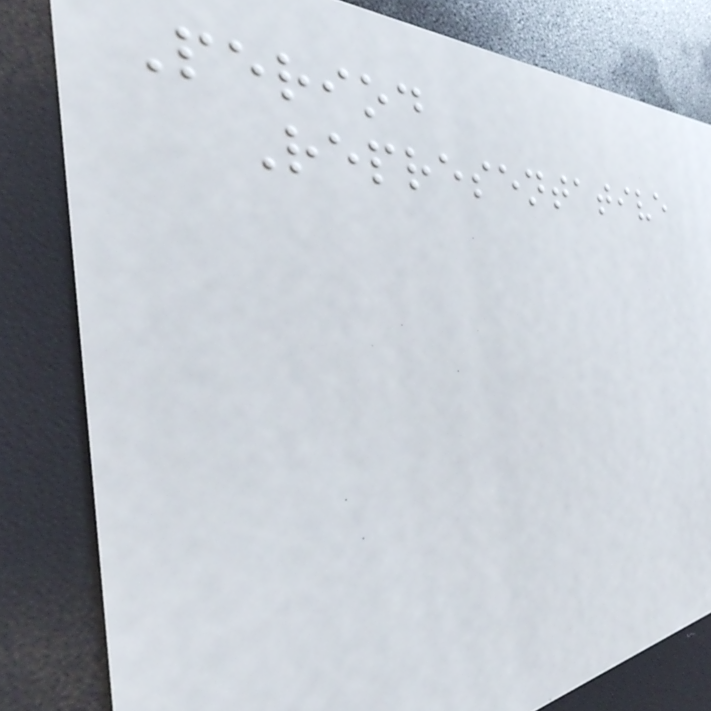Period
Representative
